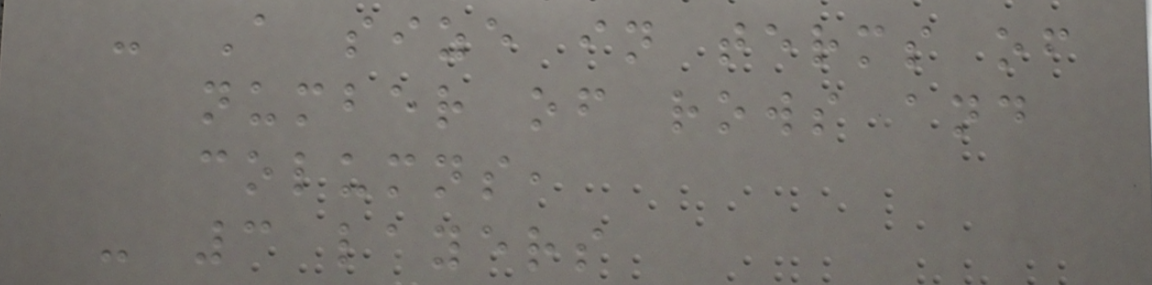- A size in terms of
number of rows and
columns,
- 3 layers
